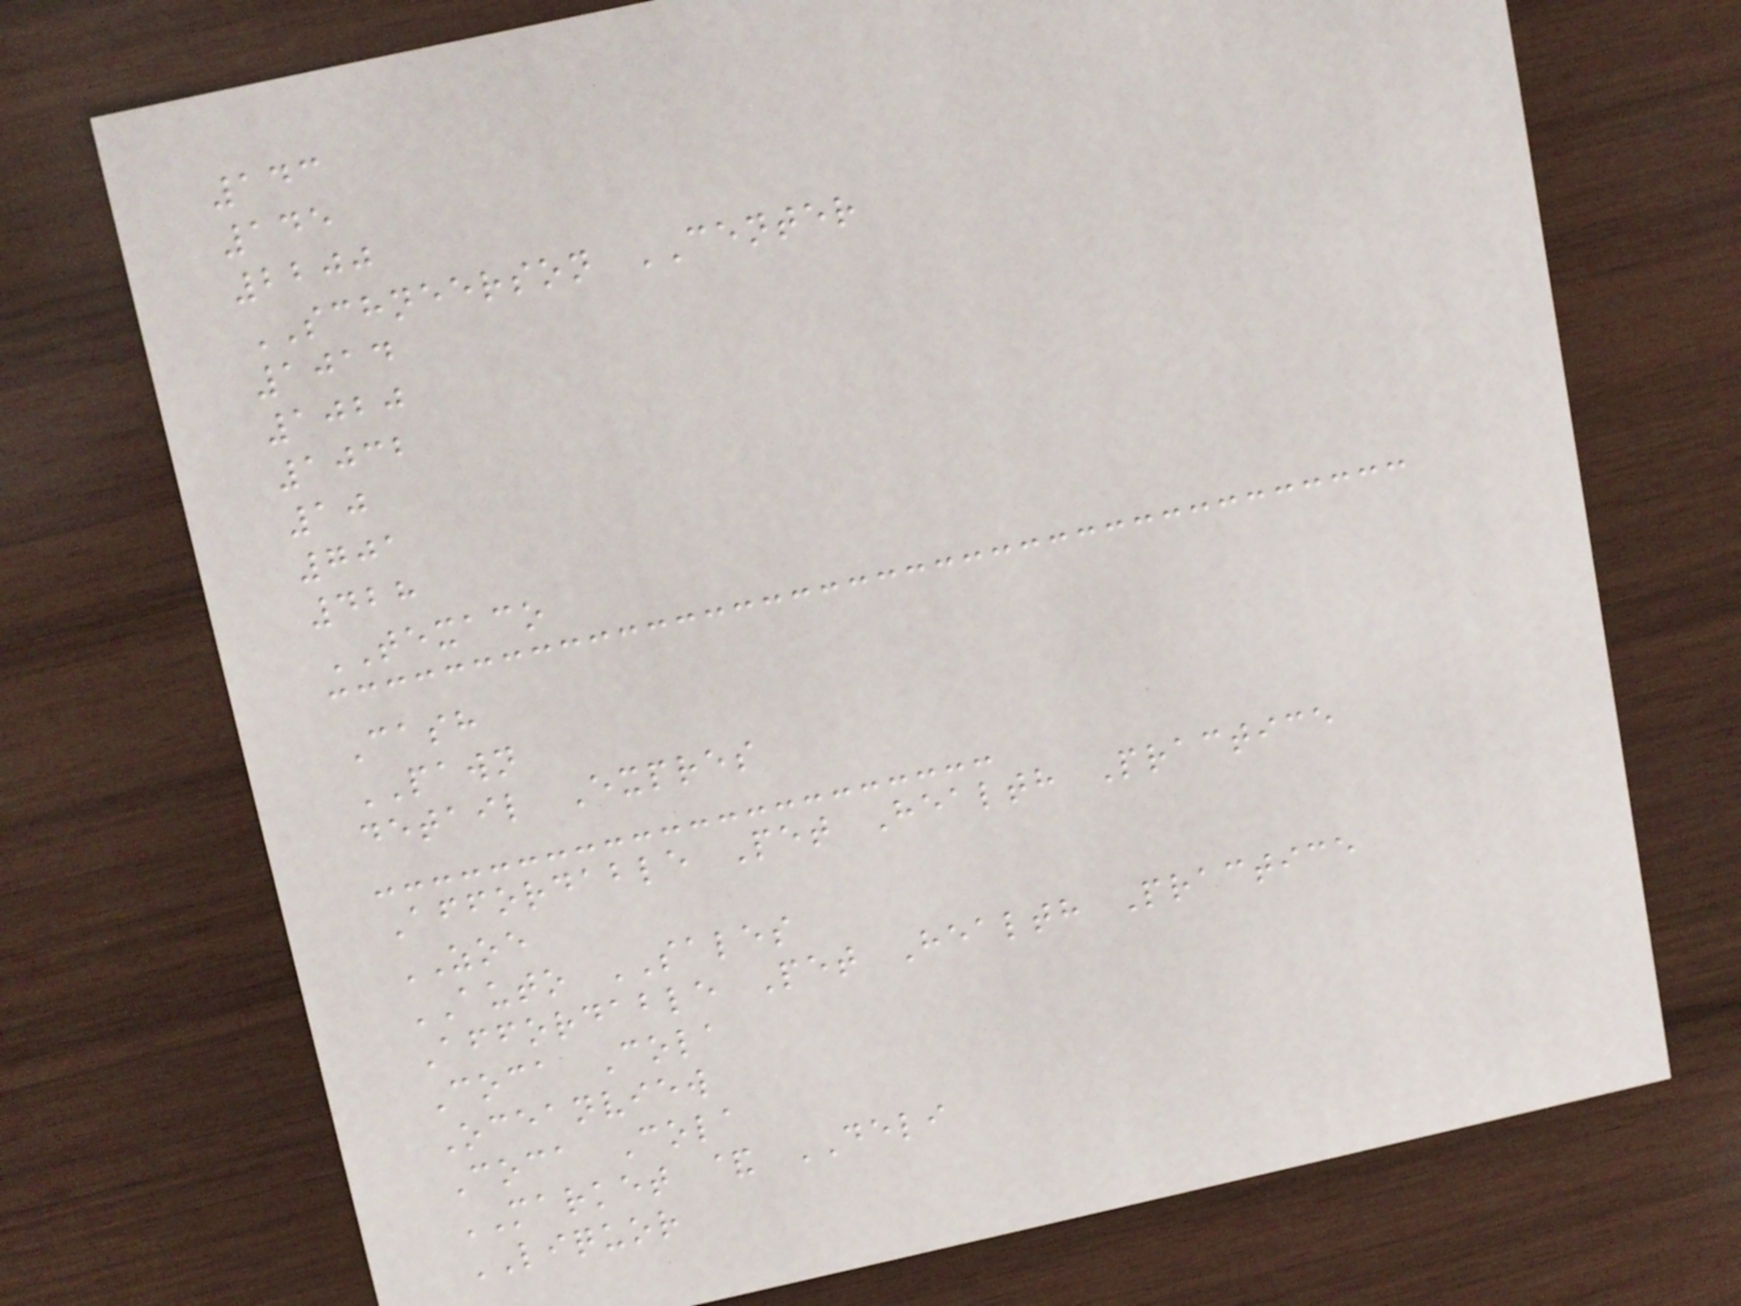143
145
2200
SCHNEERSON CENTER
1014
1020
1032
10
701
428
TEXACO
Cash
PAWN
detail Expres
Affordable Pet Health Practice
ZOE
AUTO SALES
Affordable Pet Health Practice
Coca Cola
Oceanview
Coca Cola
MARKET & DELI
LIQUOR
